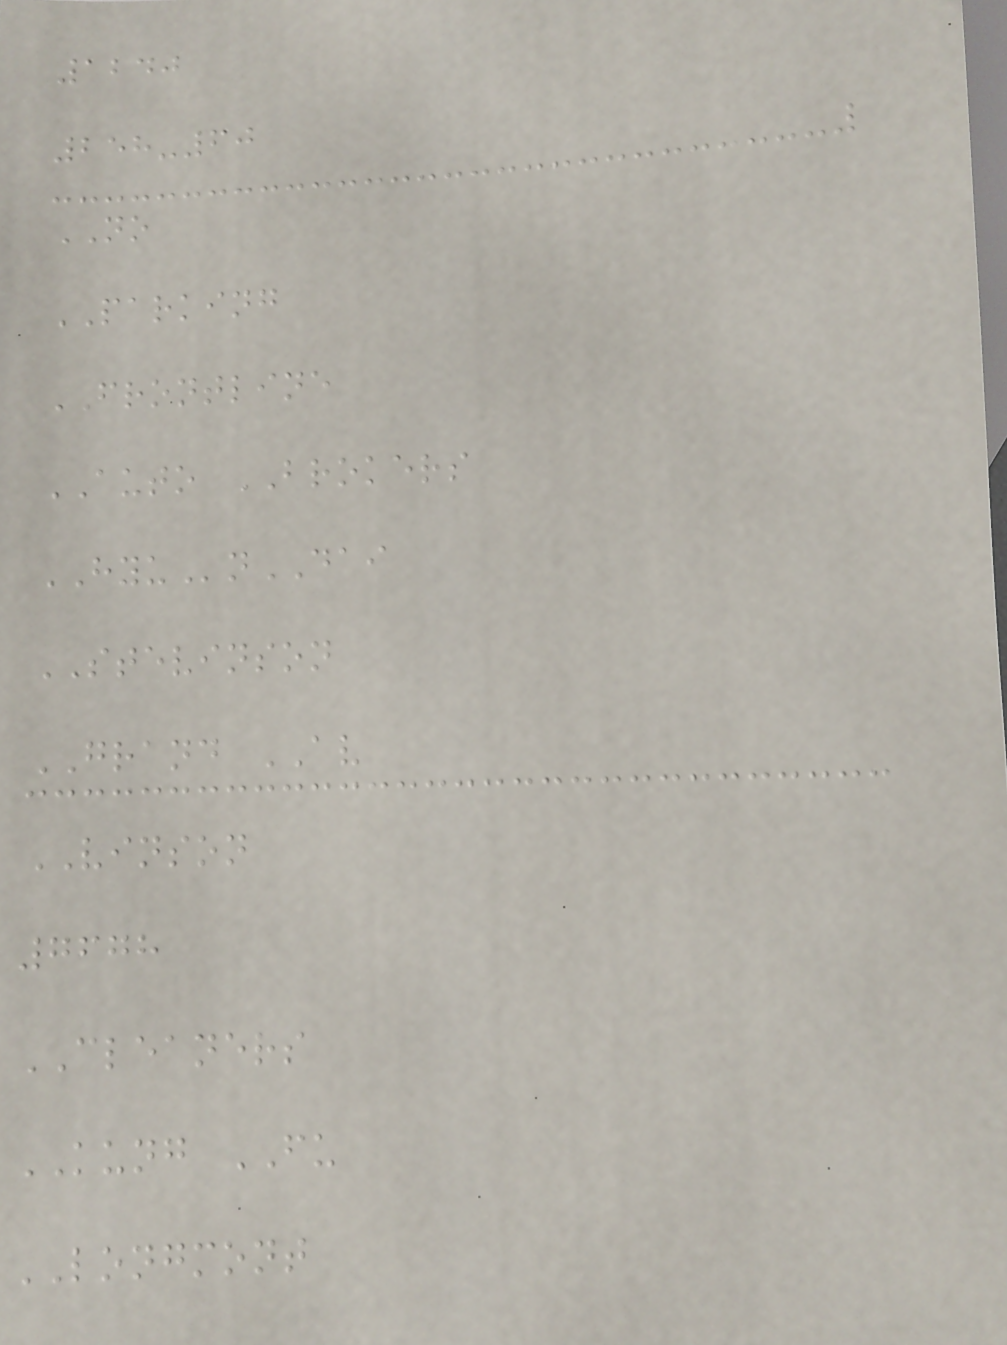1240
258-60
NO
PARKING
FRONTLINE
AUTO BROKERS
HYUnDAI
STEVINSON
GRAND AV
VINSON
7678
CLEANERS
KUNG FU
LONGMONT
